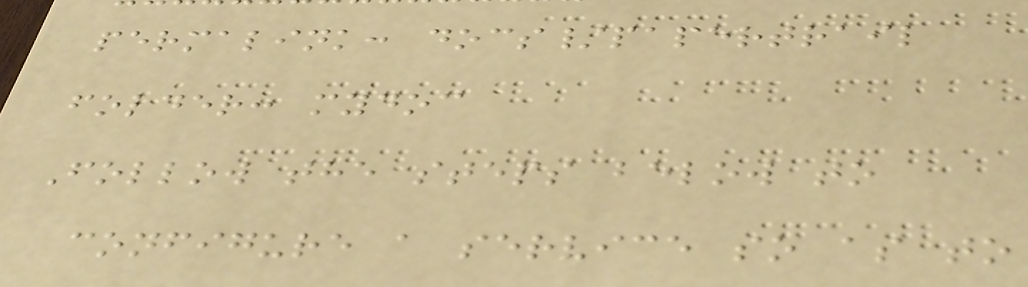permalink: docs/papertrail
folder: mydoc
Follow the steps below to
configure a service so as to
